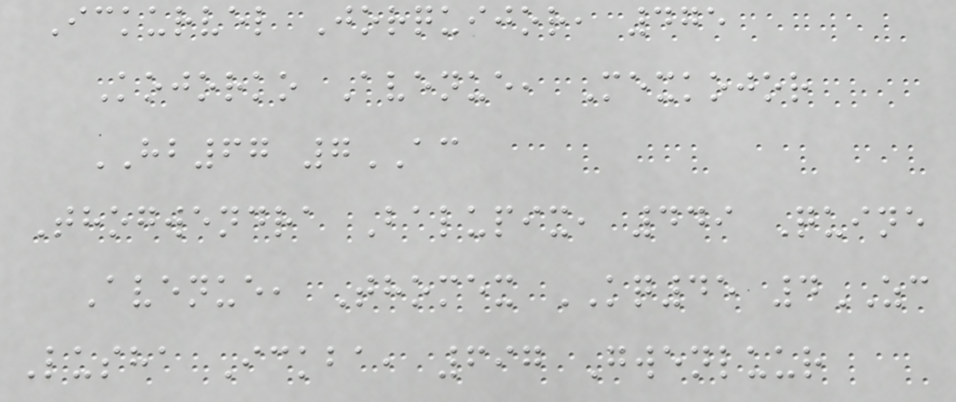Ickurvel Jorquijor, 475
Kojorko Avenue, Mexkojor
HB67 7AC
Thogwendra Balupix, 449 Quine
Avenue, Thomex KQ45 4ZC
Lusha Ickba, 697 Gwenluur
